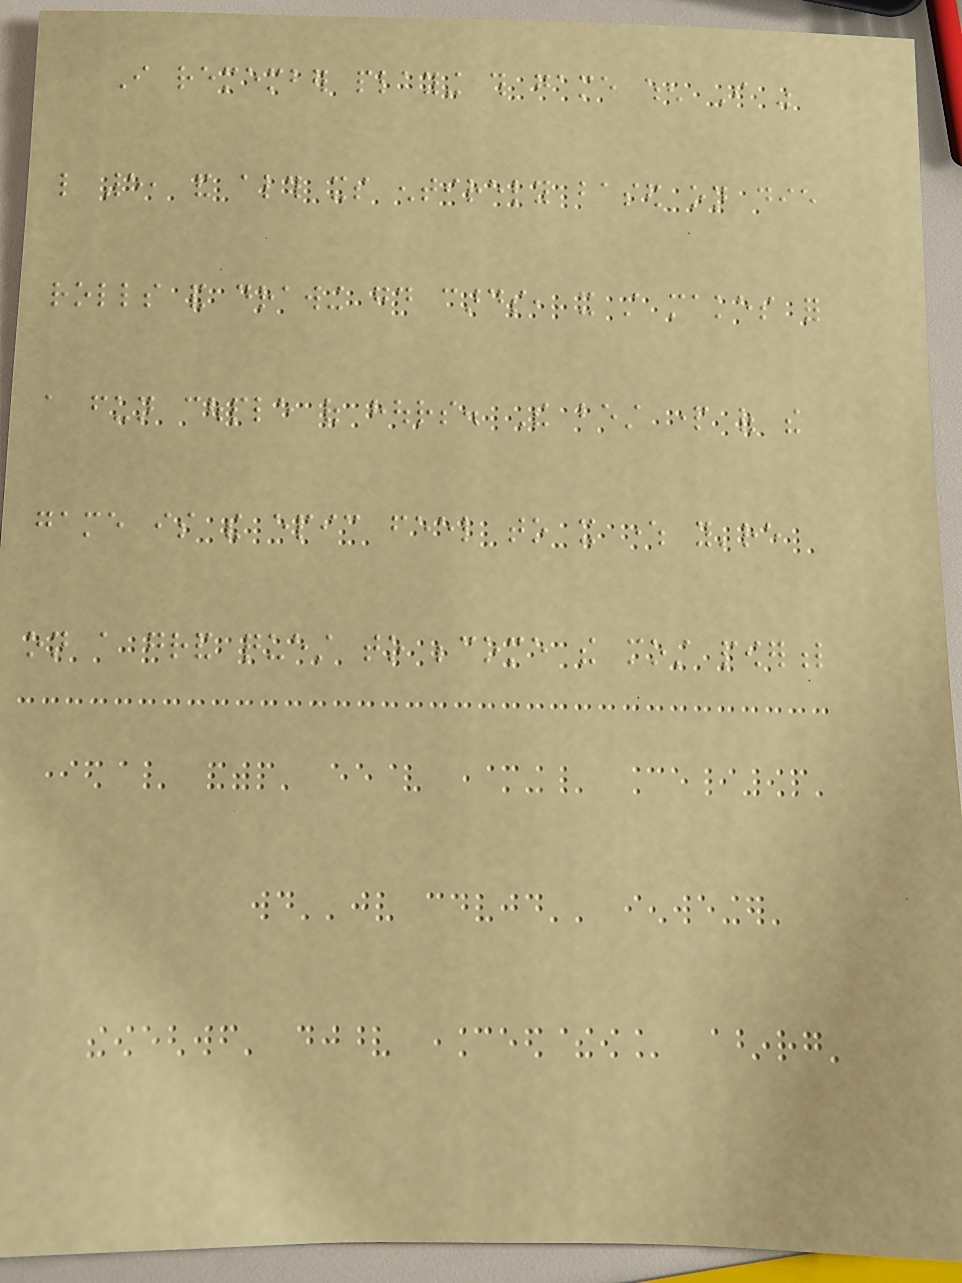I remember playing this game when I was
like 5, and although its entirely based on die
rolls and drawing good cards, it still makes for
a fun couple of hours. The best part of the
game is the epic feel to it where you're
on a grand quest to become the most powerful
